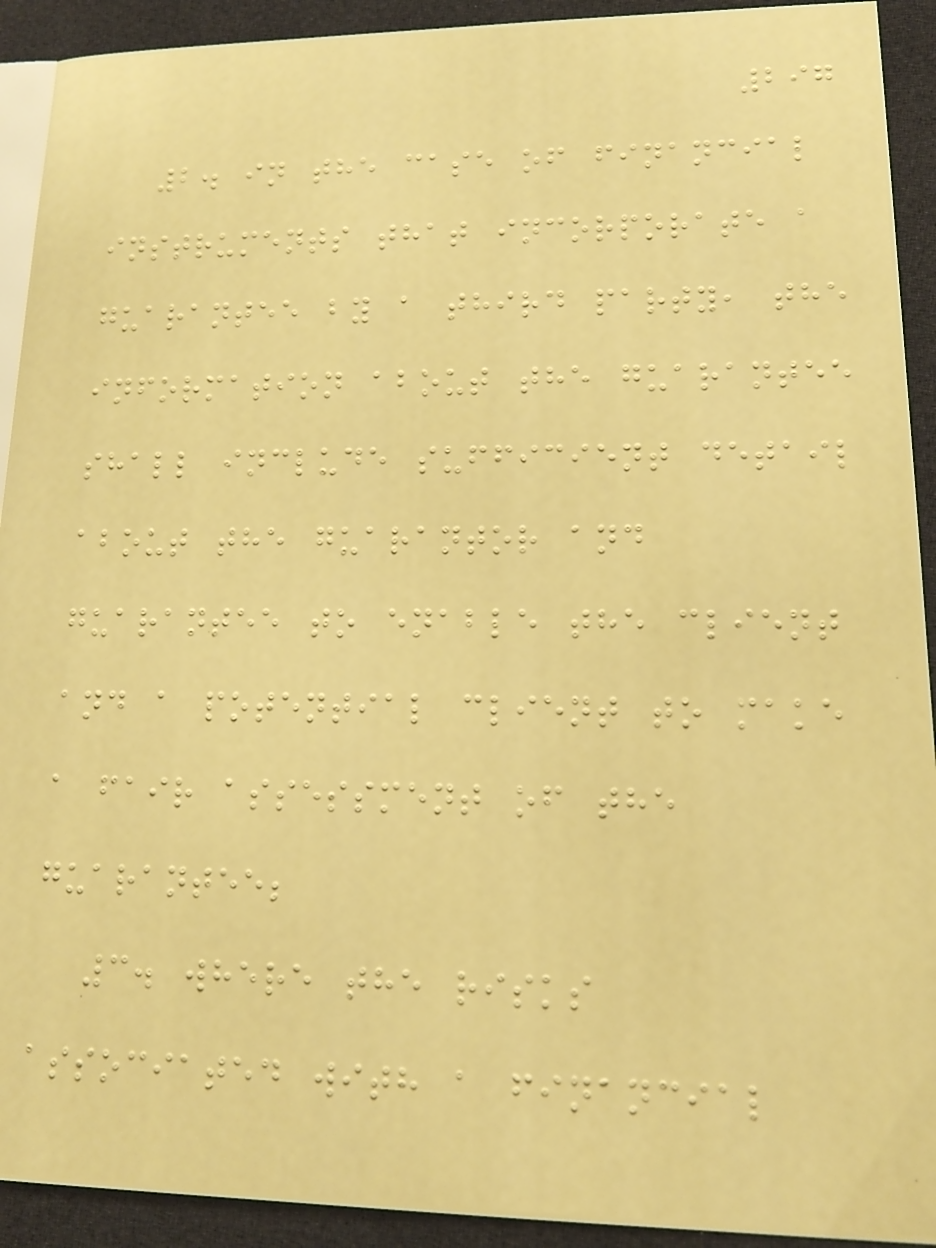297
2. in the case of financial
instruments that incorporate a
guarantee by a third party, the
information about the guarantee
shall include sufficient detail
about the guarantor and
guarantee to enable the client
and a potential client to make
a fair assessment of the
guarantee;
3. where the risks
associated with a financial
